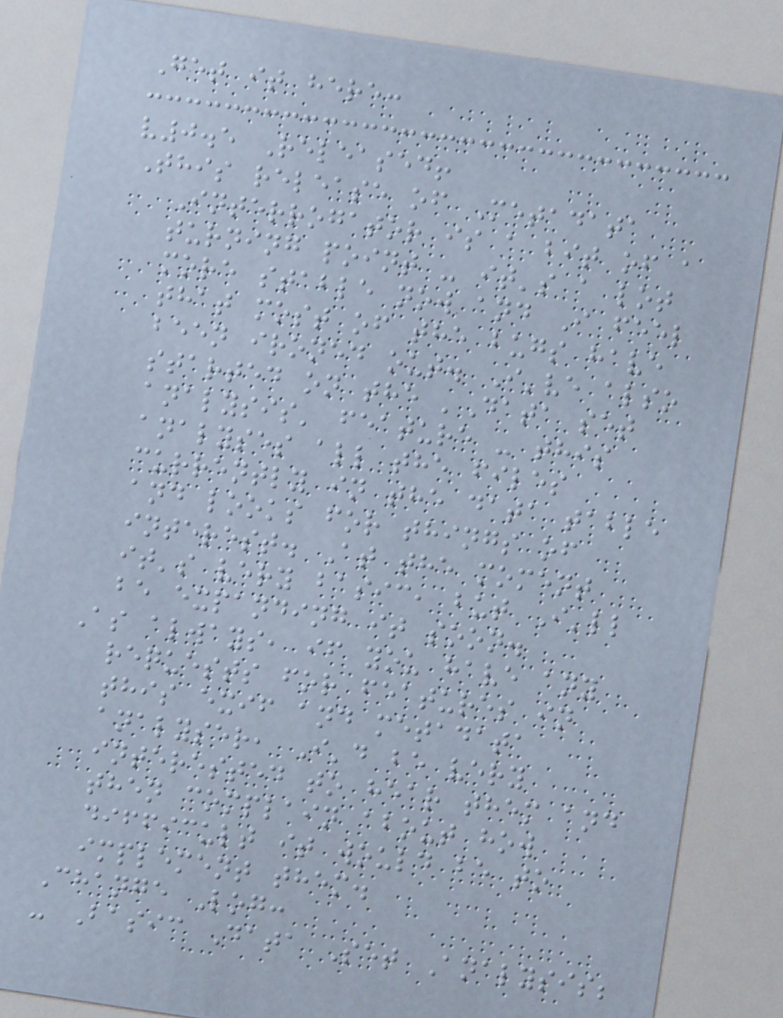Get it here:
v0.5 Released!
This release of Metadata
Interrogator is a bit of a
turning point - it's a lot
more stable now and I feel
that most of the bugs have
been ironed out. I've also
started on the 'Data set
analysis' feature - this
analyses all the files
currently in the data table
and looks for things of
interest. At the moment
it's very basic, but I'll
be expanding it soon.
As always, if you have any
requests for features in
this exif and metadata
analyser, I'd be very
interested to hear them and
then complain about how
difficult it would be to
implement them.
Change Log:
- Basic Data Set Analysis;
